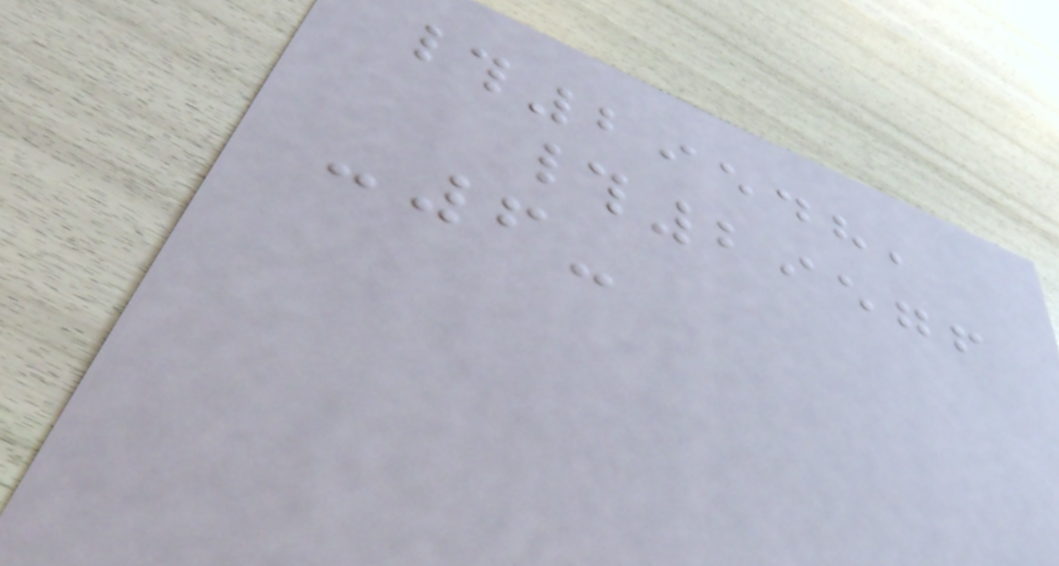#29548,
#29576
-6-
